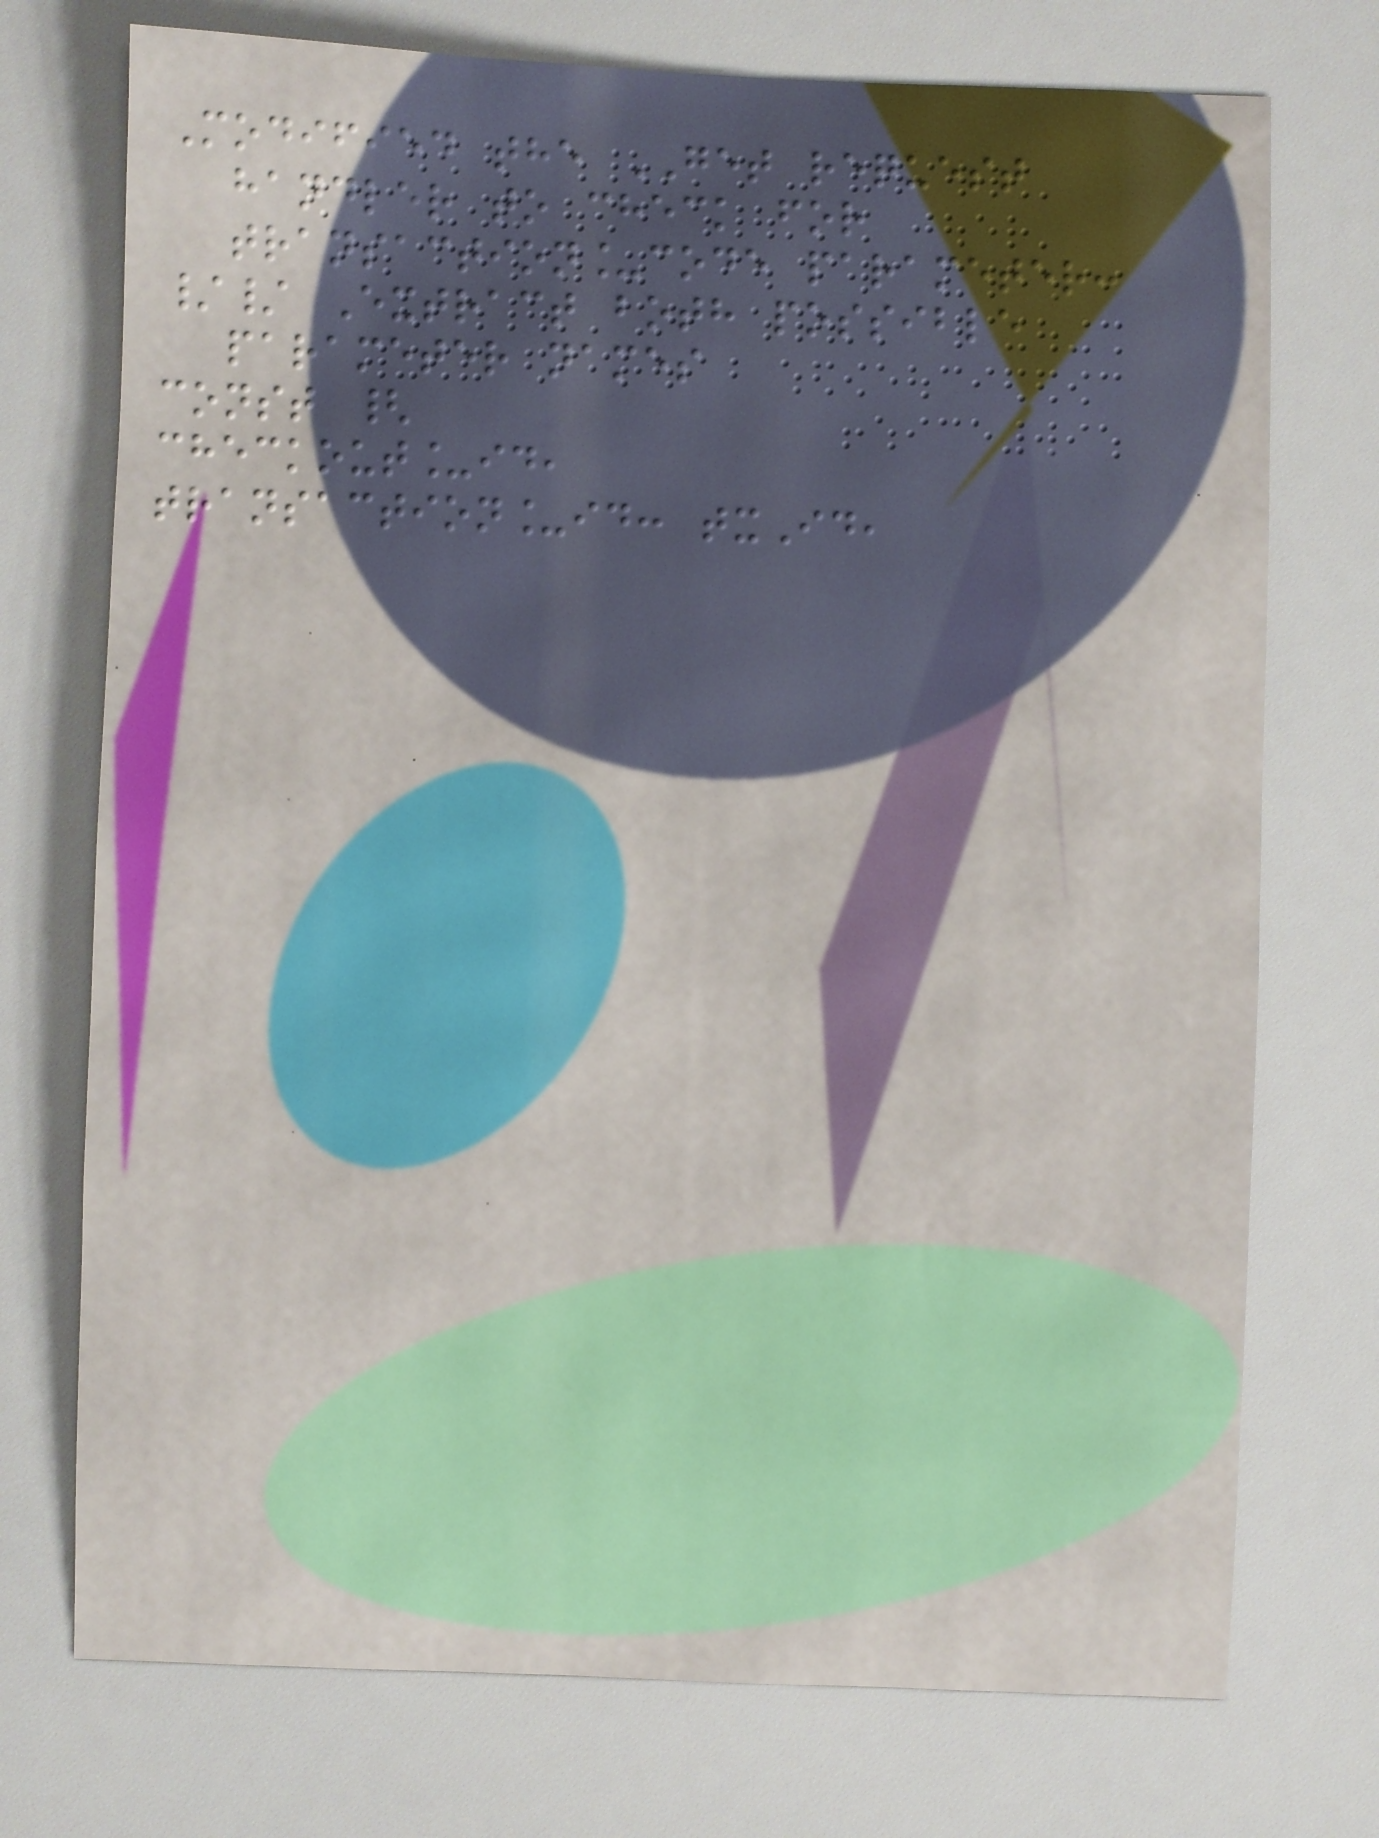Modified the GET request
handler to check for
transaction_code parameter:
// Extract both possible
parameter names
const {
checkout_id,
transaction_id: txId,
